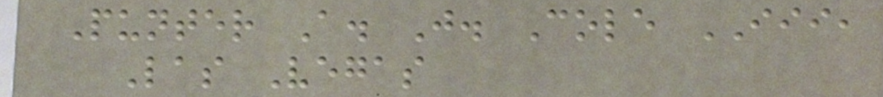Punter A. J. Cole III,
Las Vegas
